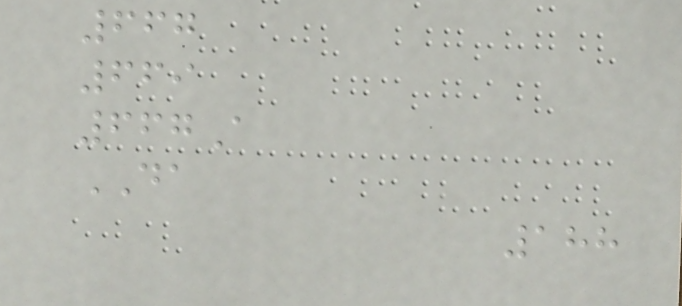667
669
667A
DA
188
